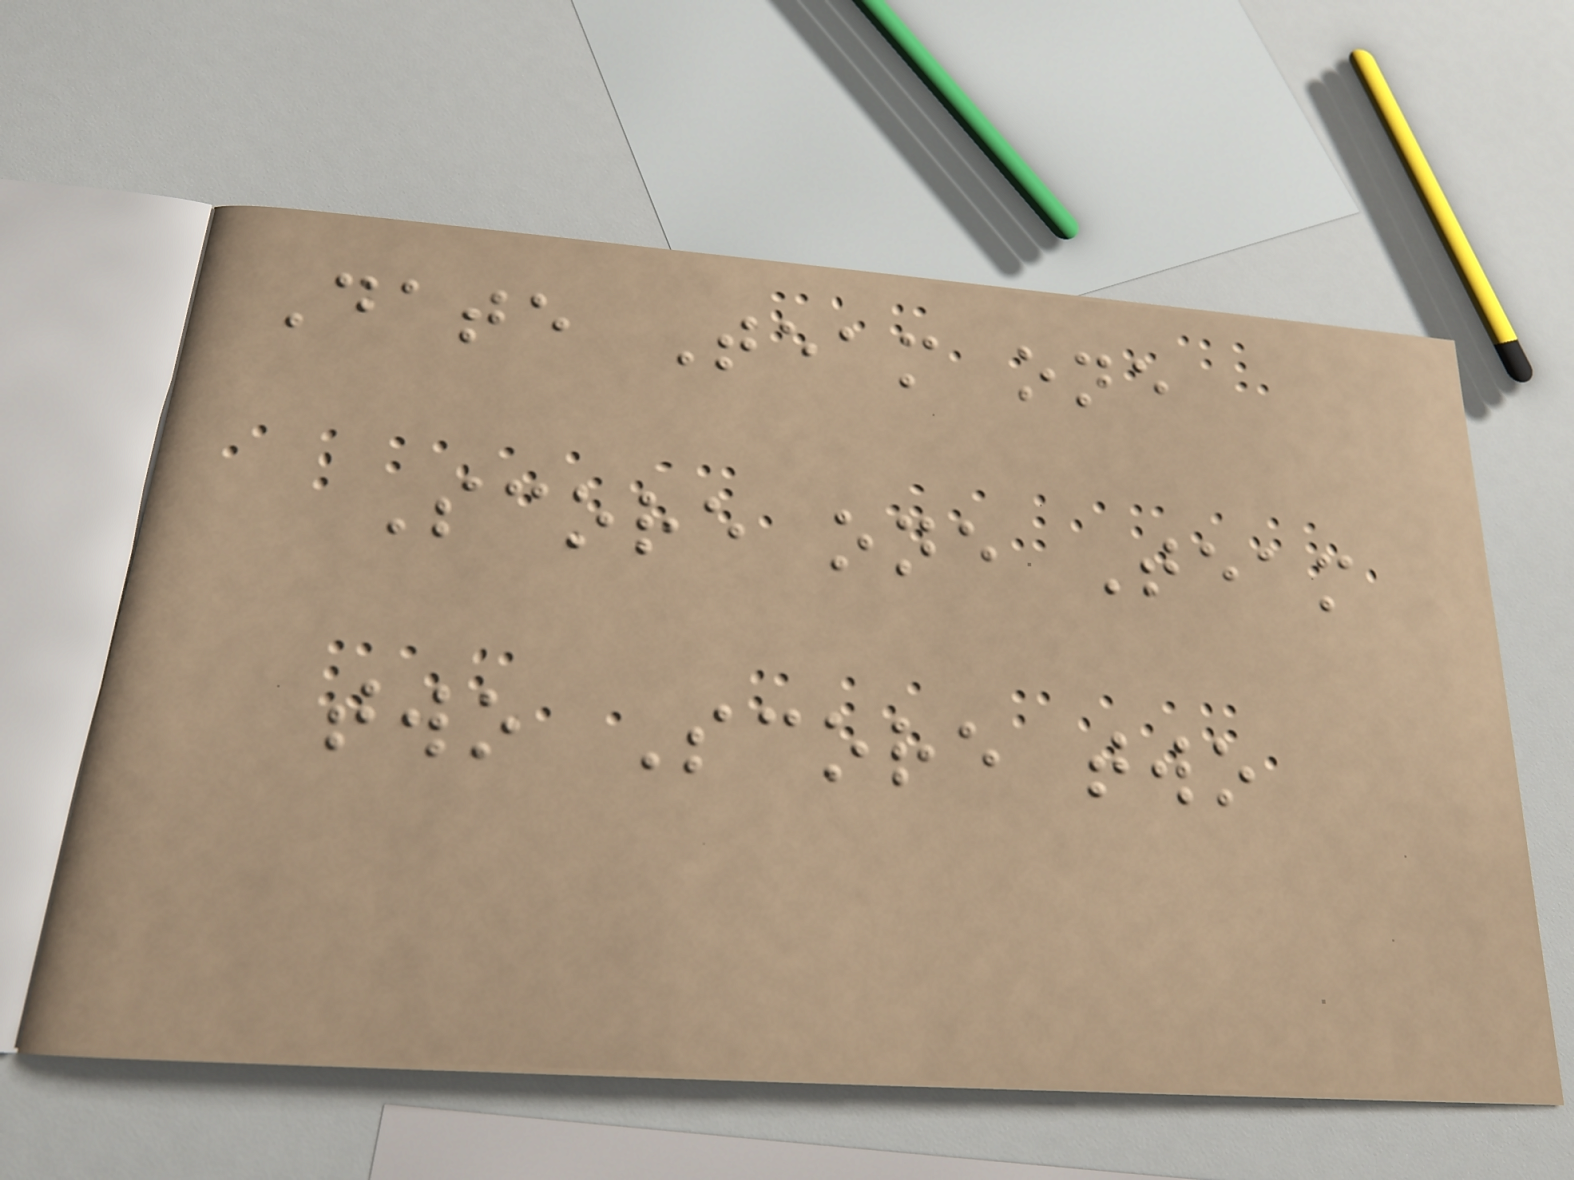Date Team one
Score one Team
two Score two
